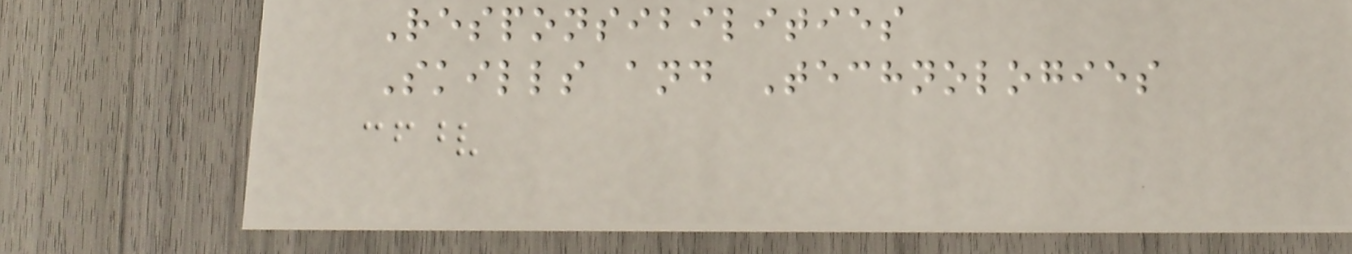Responsibilities
Skills and Technologies
